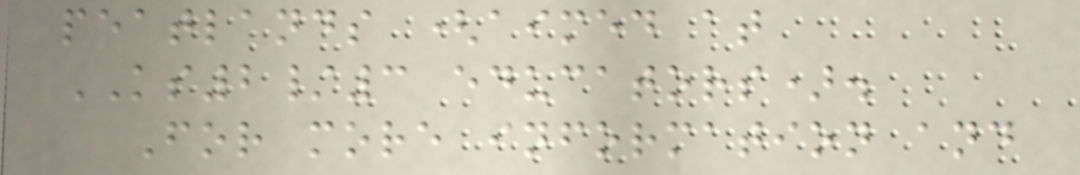peatlands (aimed at
KS2/3 educators).
For more information and
